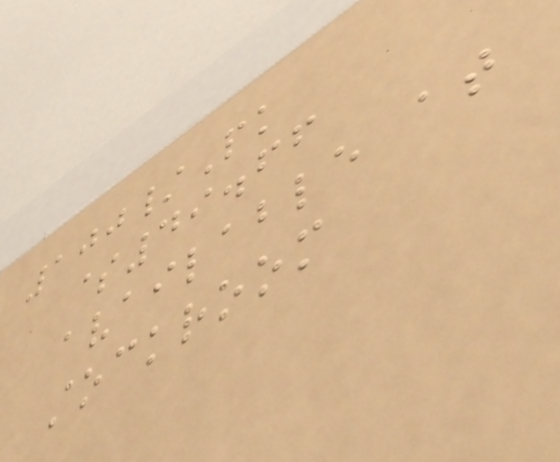100/Pk
$49.66
available at
stockroom
